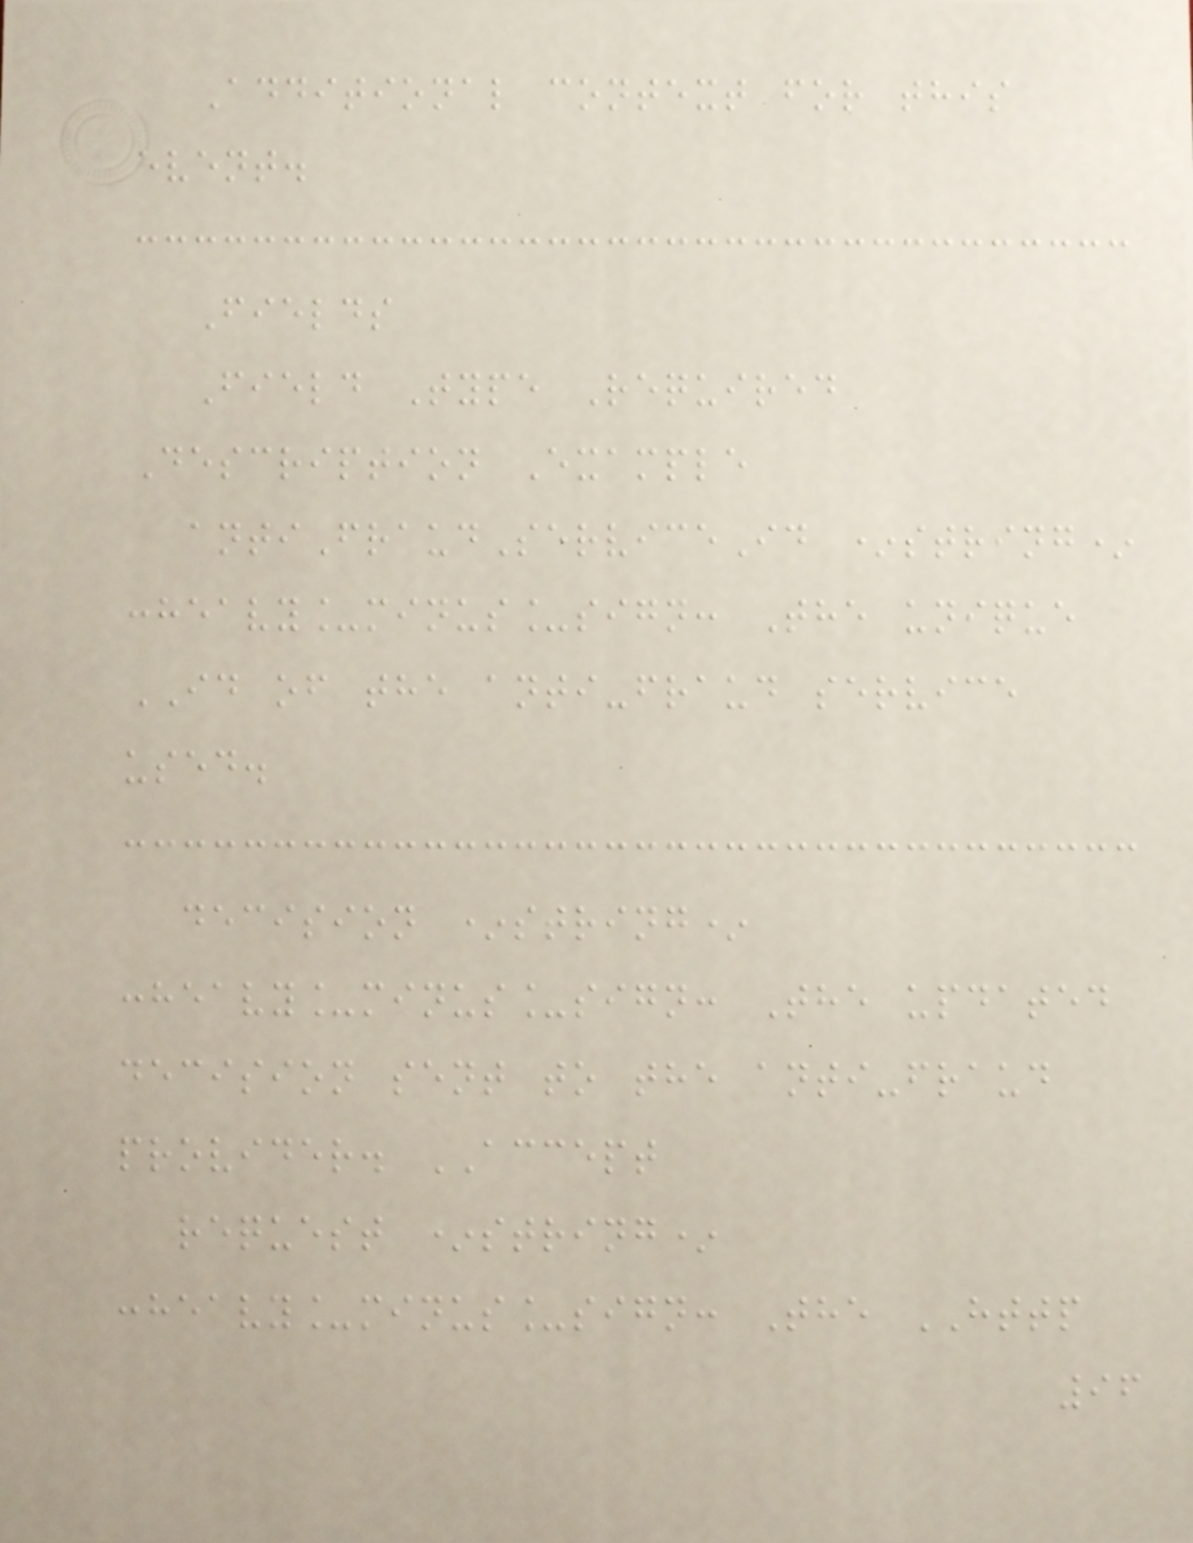Additional context for this
event.
Fields
Field Type Required
Description Example
antiFraudServiceId *string*
:heavy_minus_sign: The unique
ID of the anti-fraud service
used.
decision *string*
:heavy_minus_sign: The updated
decision sent to the anti-fraud
provider. ACCEPT
request *string*
:heavy_minus_sign: The HTTP
96
